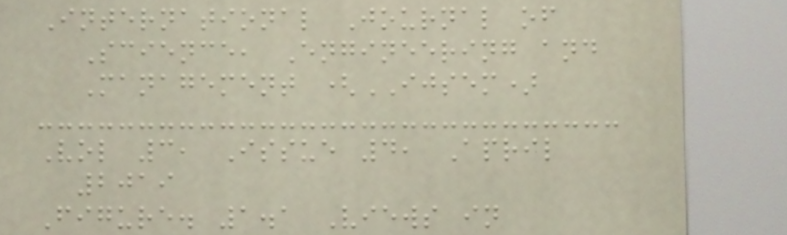International Journal of
Science, Engineering and
Management (IJSEM)
Vol 3, Issue 4, April
2019
Figure. 1.1 Views in
